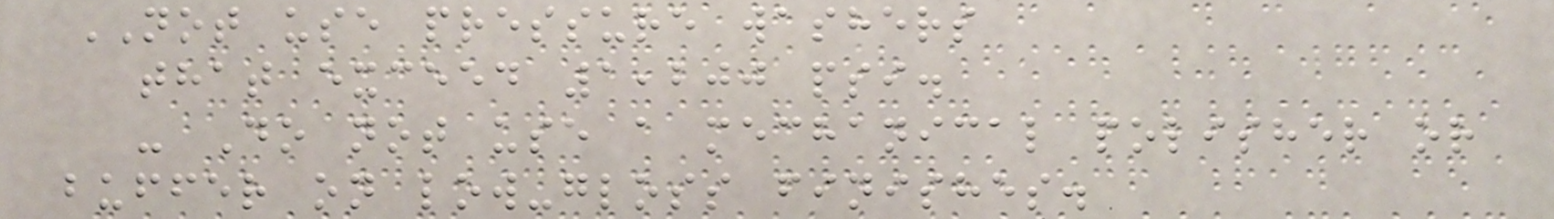NOT use pressure washers
that exceed 1,200 psi.
- Do not use a mechanical polisher or
buffer on low-gloss finishes.
